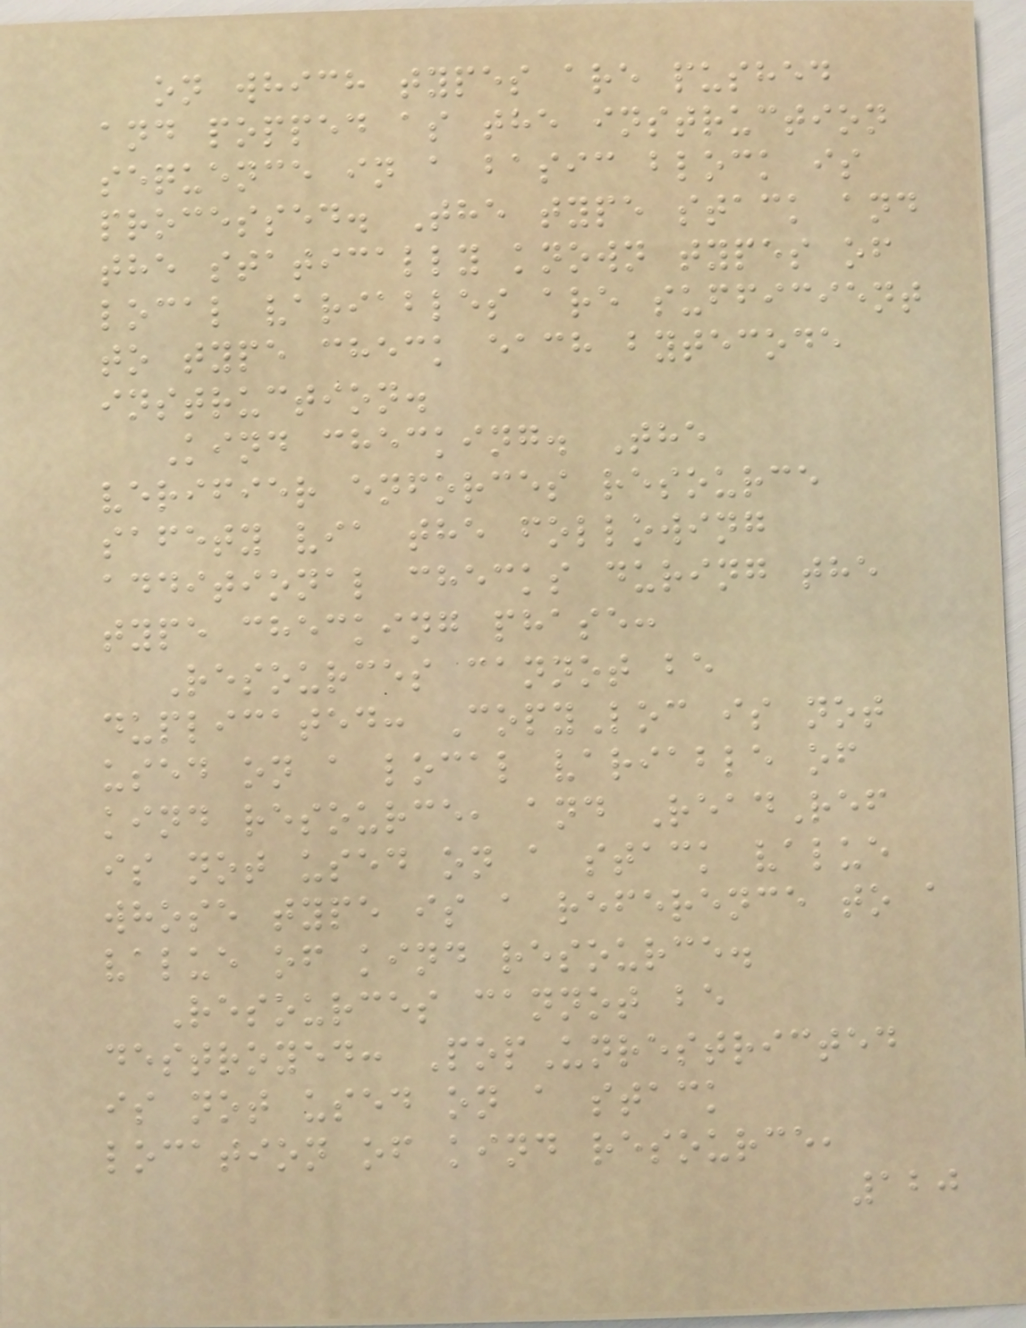on which types are pushed
and popped as the instruction
sequence in a basic block is
processed. The type stack and
the statically known types of
local variables are sufficient
to type check each bytecode
instruction.
Kind checking. The
verifier enforces resource
safety via the following
additional checks during the
type checking phase:
Resources cannot be
duplicated: CopyLoc is not
used on a local variable of
kind resource, and ReadRef
is not used on a stack value
whose type is a reference to a
value of kind resource.
Resources cannot be
destroyed: PopUnrestricted
is not used on a stack
location of kind resource,
120
